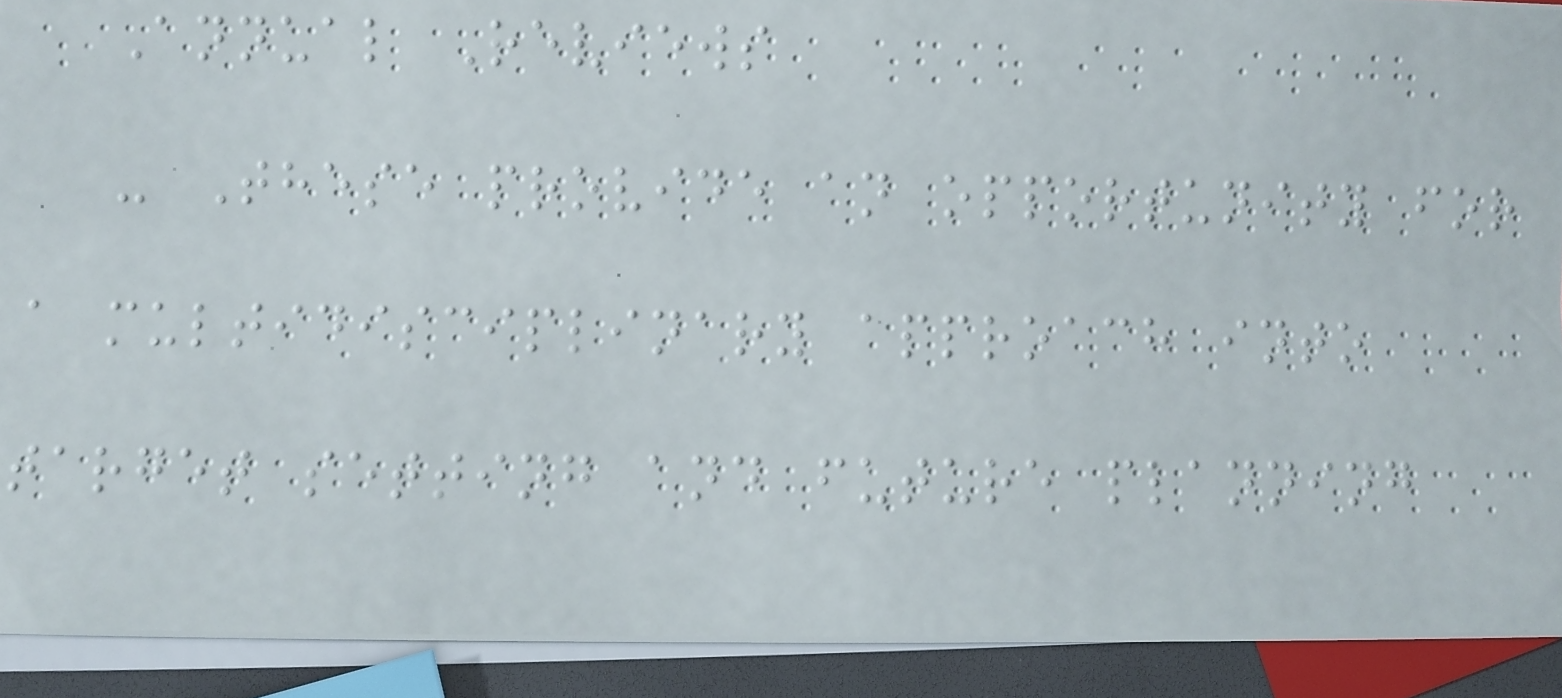Annual Reviews
- These provide an opportunity for
a multidisciplinary approach into
target setting and future planning
